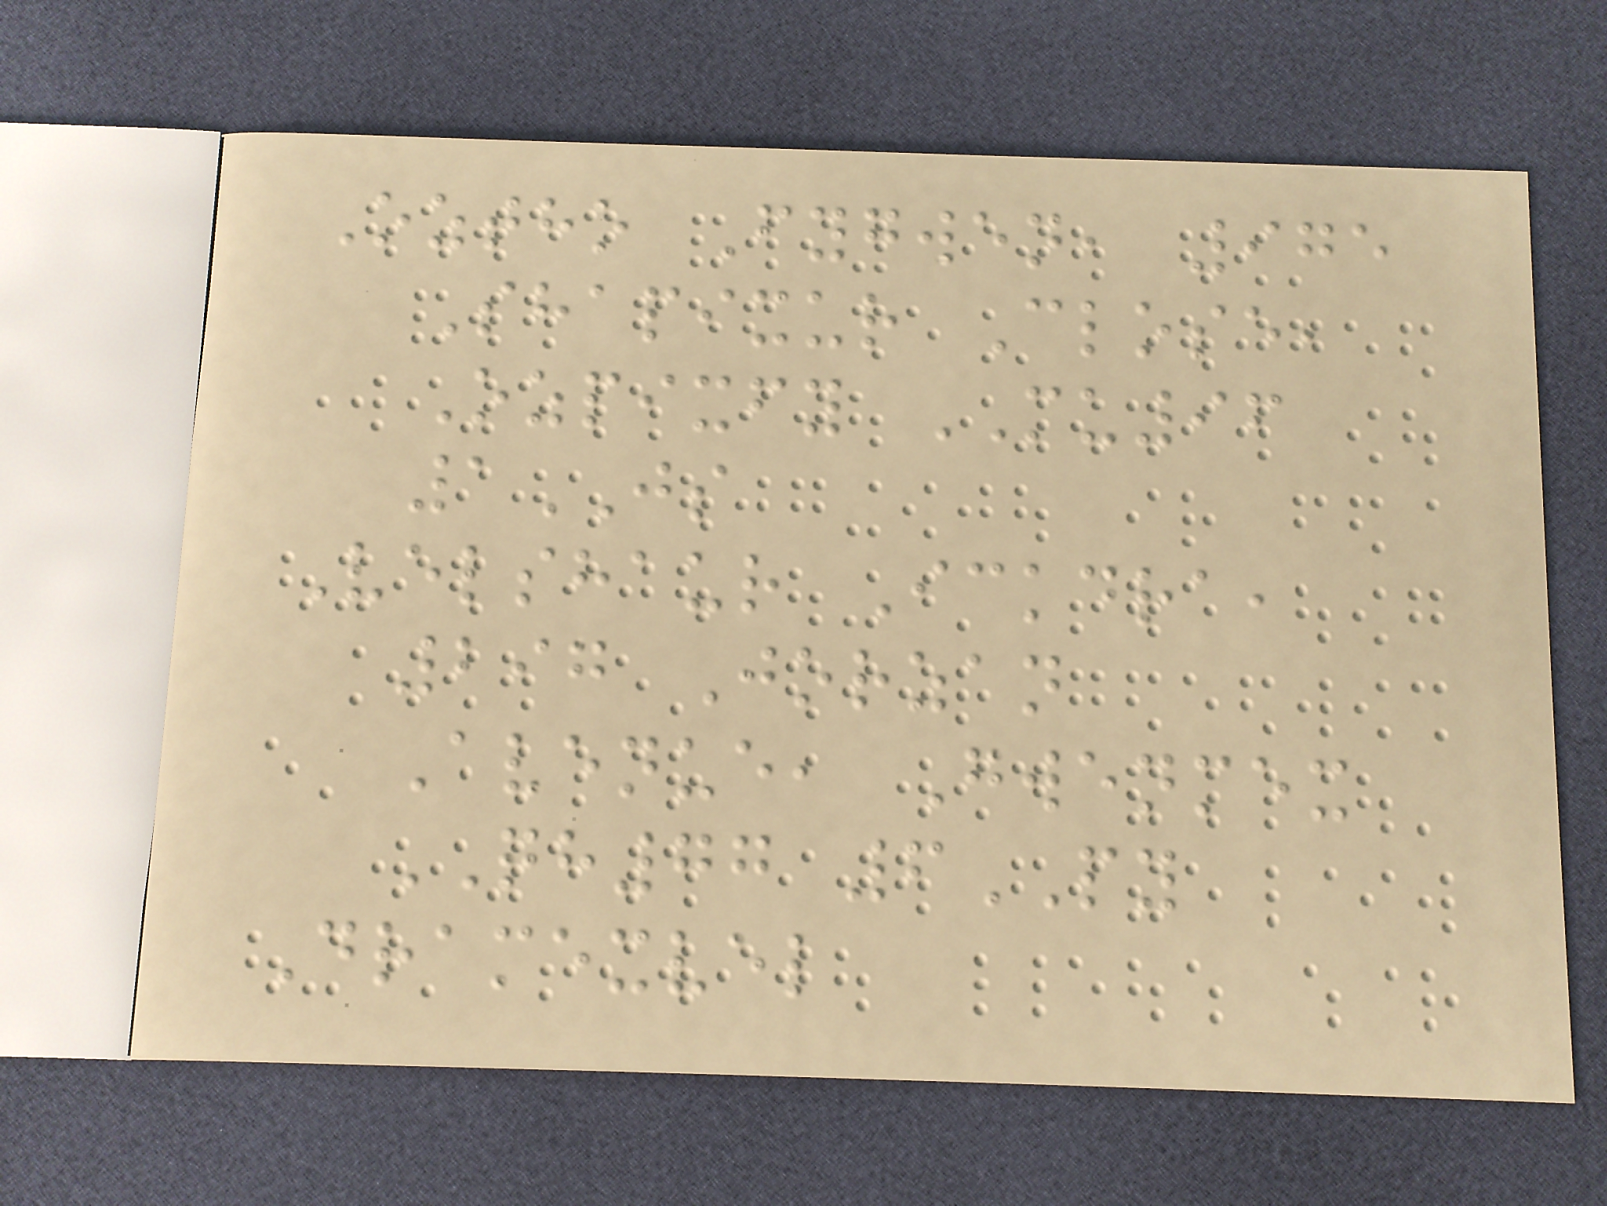Oztho Fygwen, 975
Shapixur Close,
Ozpixfy MU96
1JS
Velshaur Ickdra,
297 Jorzan
Avenue, Gwenmex
QH77 6PY
Dramexvel
